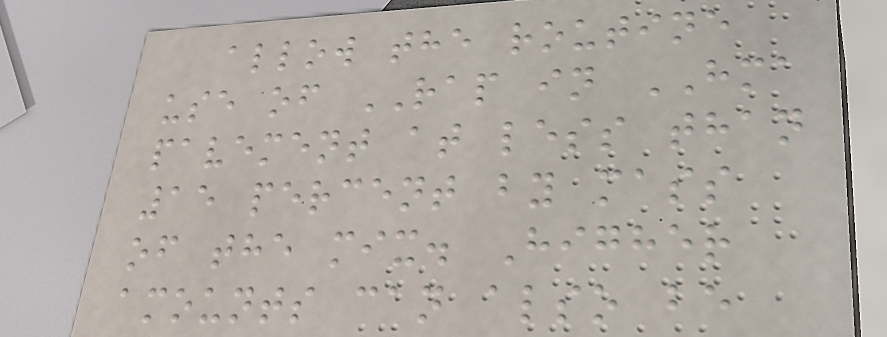allow the routine
use of RAP in HMA
pavement at less than
15 percent by mass
of the mix. Higher
amounts can also be
